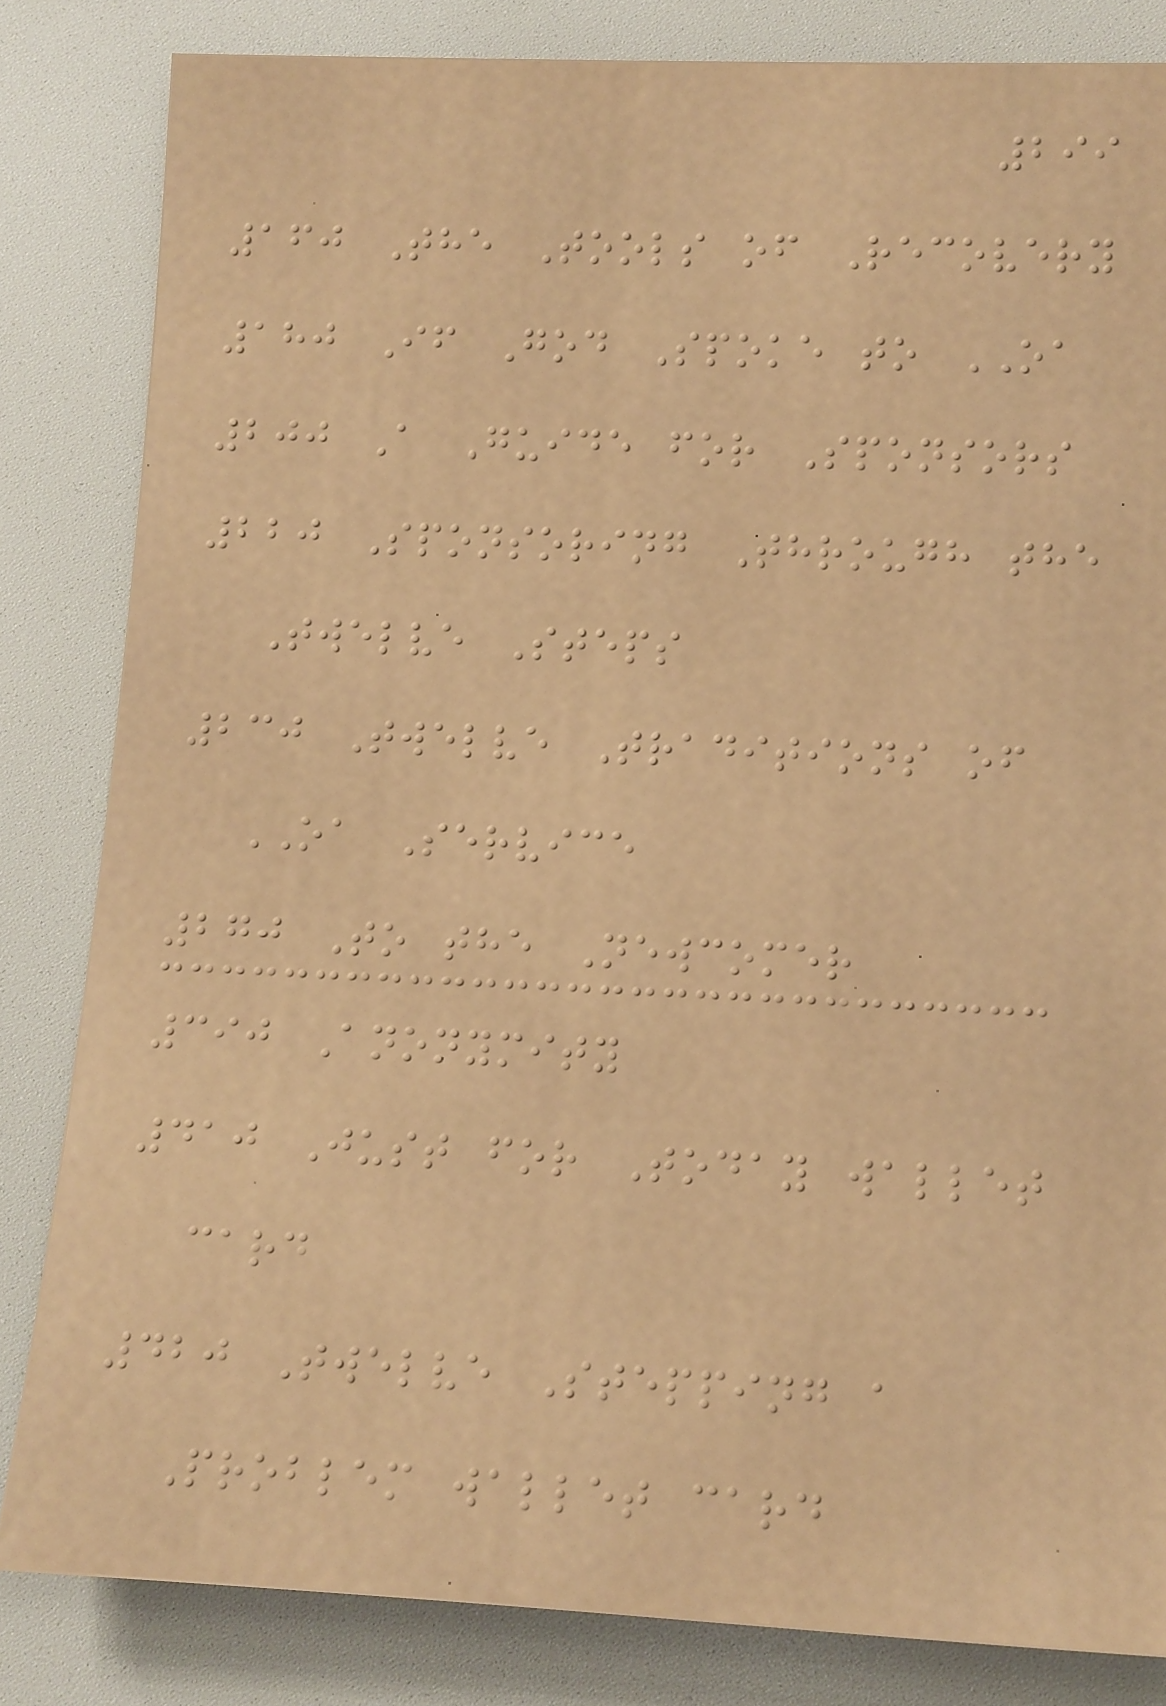299
160 The Tools of Recovery
180 If God Spoke to OA
200 A Guide for Sponsors
220 Sponsoring Through the
Twelve Steps
230 Twelve Traditions of
OA Service
270 To the Newcomer
390 Anonymity
410 Just for Today wallet
card
420 Twelve Stepping a
Problem wallet card
